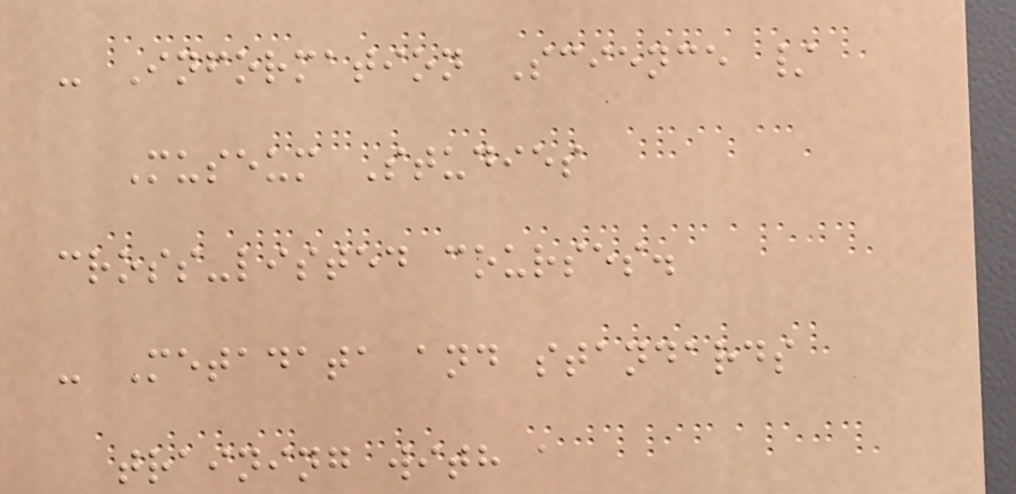- Information Science /
Museum Studies
cross-listed courses.
- Metadata and standards
training with a
